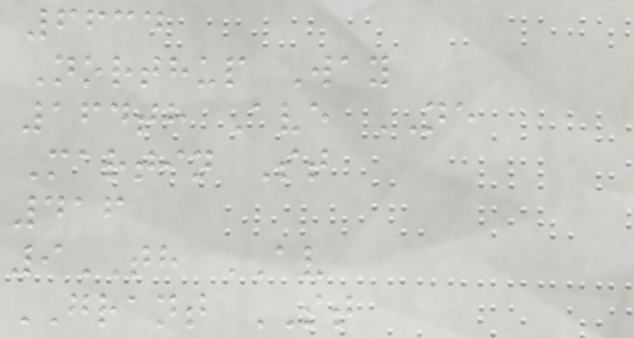6634
Northup Way
164th Ave NE
Martin St
416
9TH AV
GRANT ST
